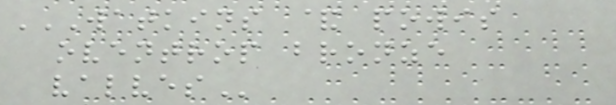WATKINS & POWIS
OVENTROP BRONZE
VALVES
